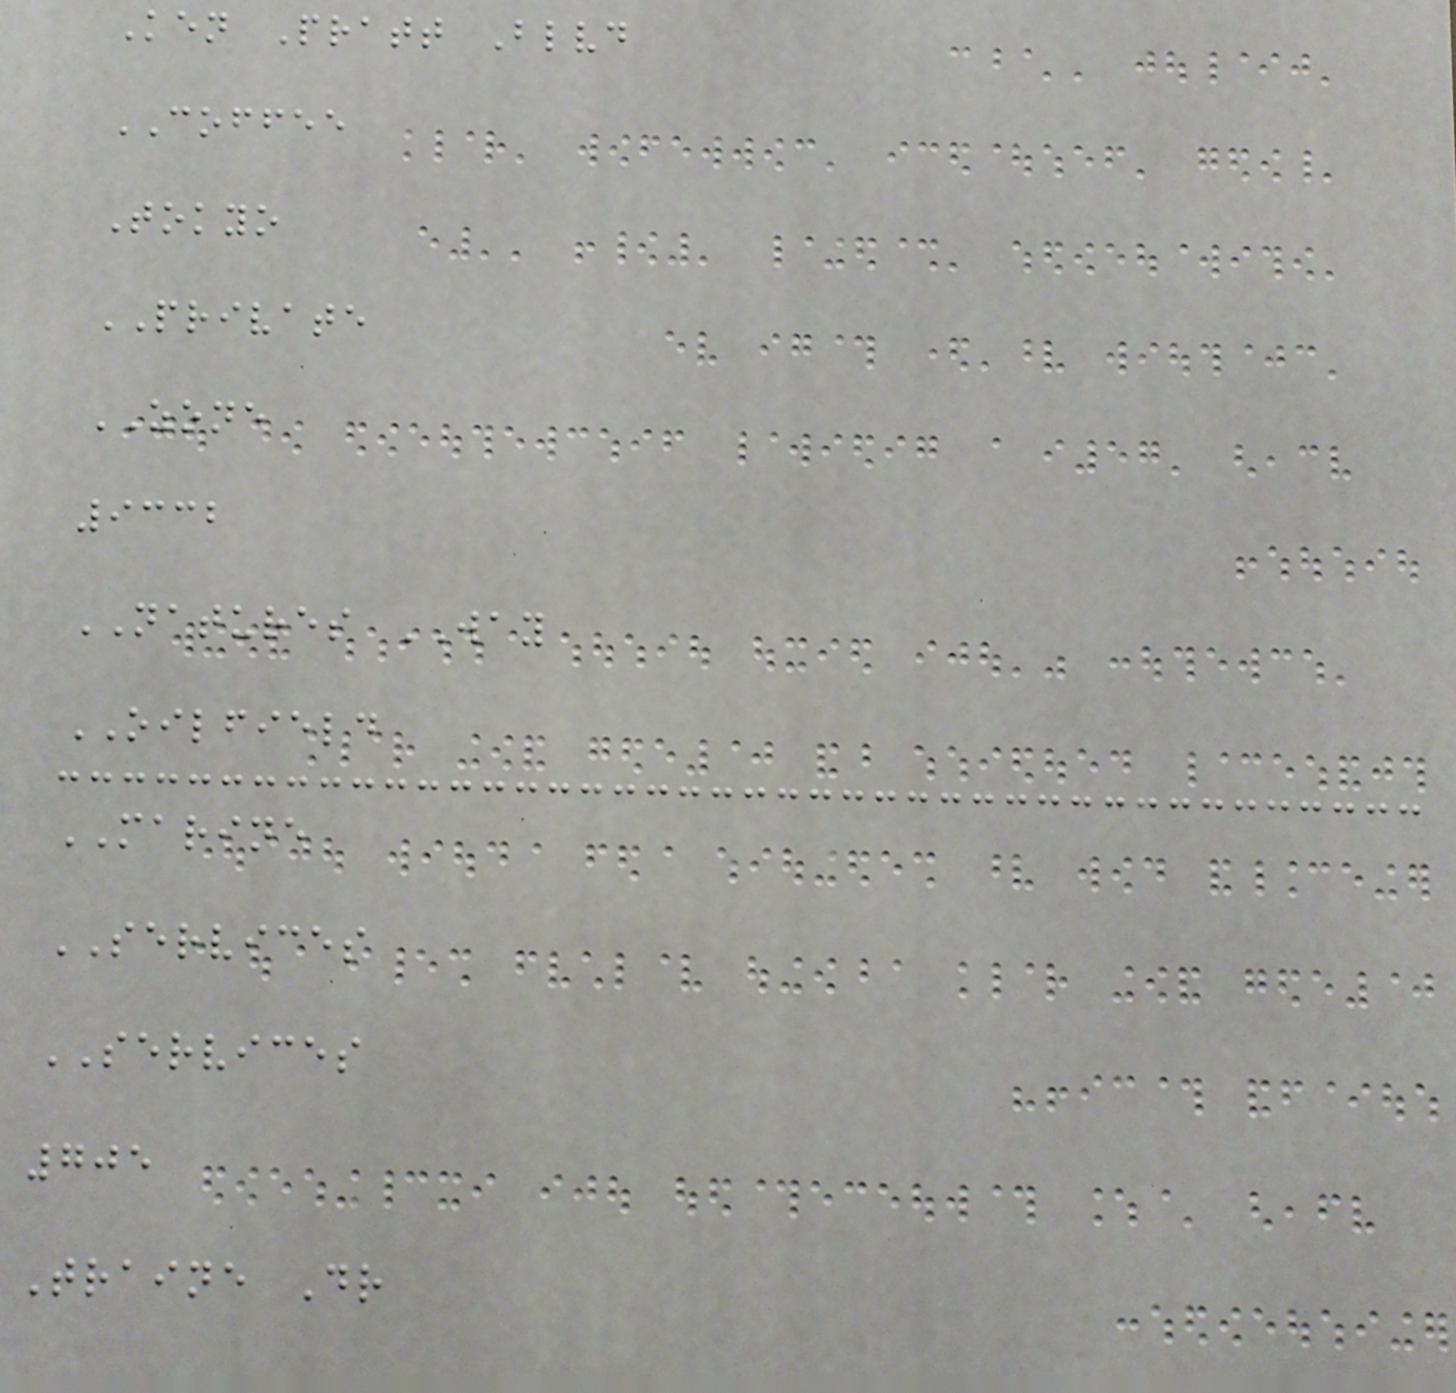Ken Pratt Blvd
COFFEE
Tokyo
PRIVATE
ZONE
9332
NATURES WAY
OILFIELD
MARINE
SERVICES
SERVICES
705
Traine Dr
